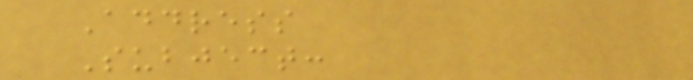Address
Subject:
